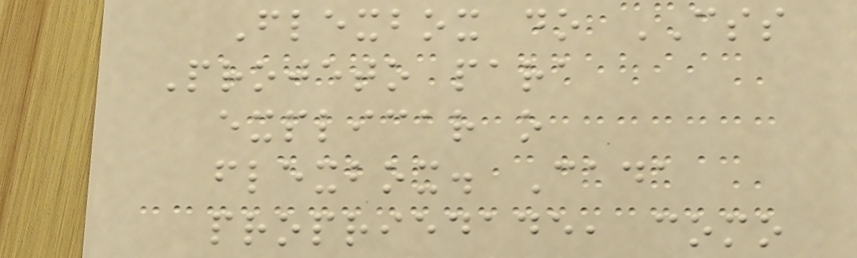Flexbox do CSS
Projeto para
explicar o
flexbox. Cada
propriedade, como
